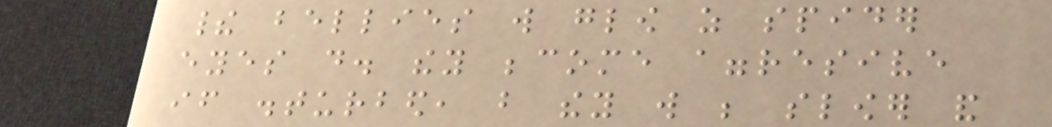their bellies will glow as spider
eyes do. they become aggresive
if disturbed, but they will be slower and
